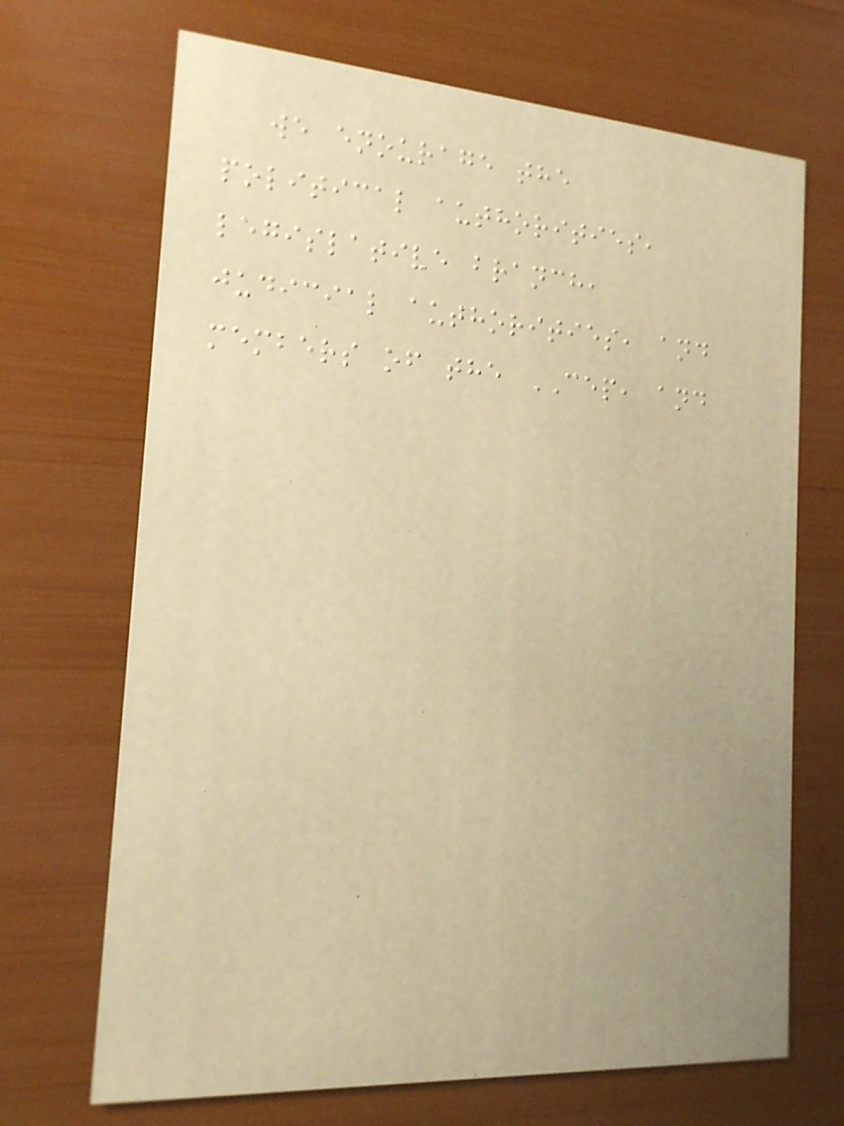we enourage the
political authorities,
legislative branch,
judicial authorities, and
members of the CEP, and
